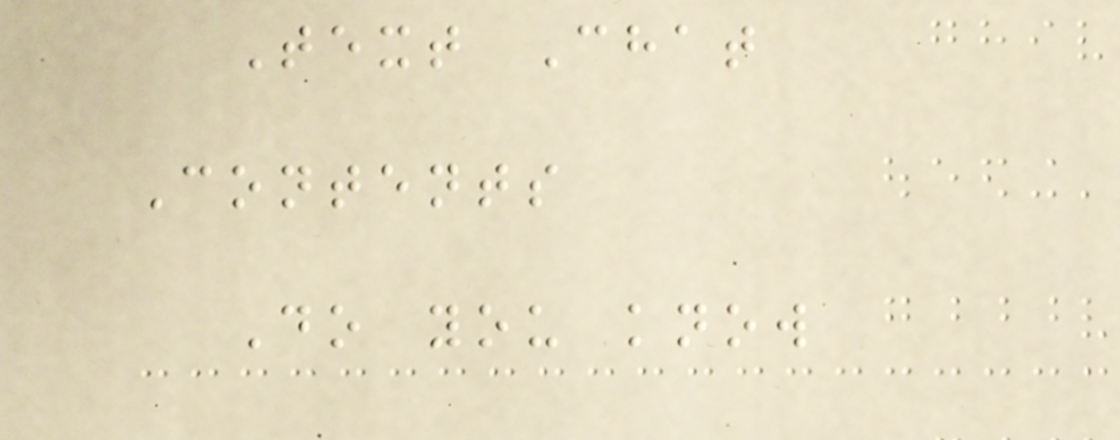Text Chat
Contents
Do you know
